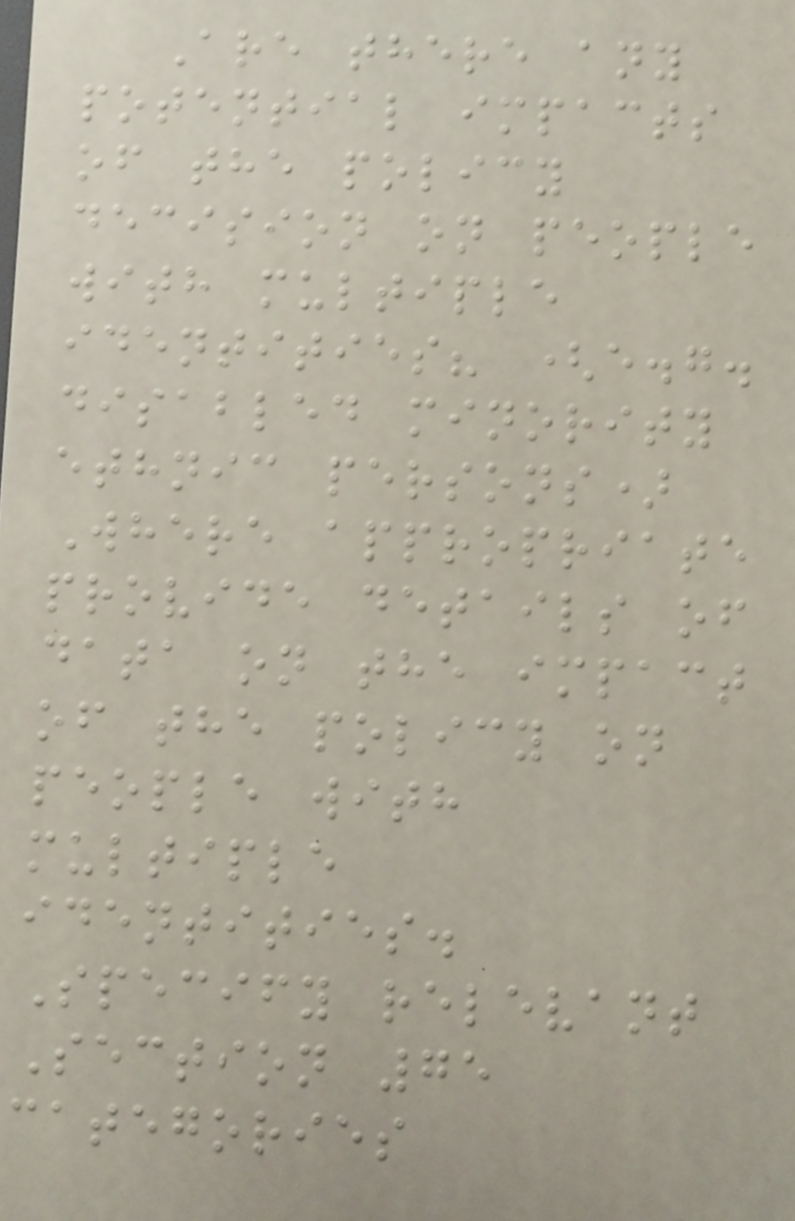Are there any
potential impacts
of the policy
decision on people
with multiple
identities? (e.g.
disabled minority
ethnic persons)
Where appropriate
provide details of
data on the impact
of the policy on
people with
multiple
identities.
Specify relevant
Section 75
categories
